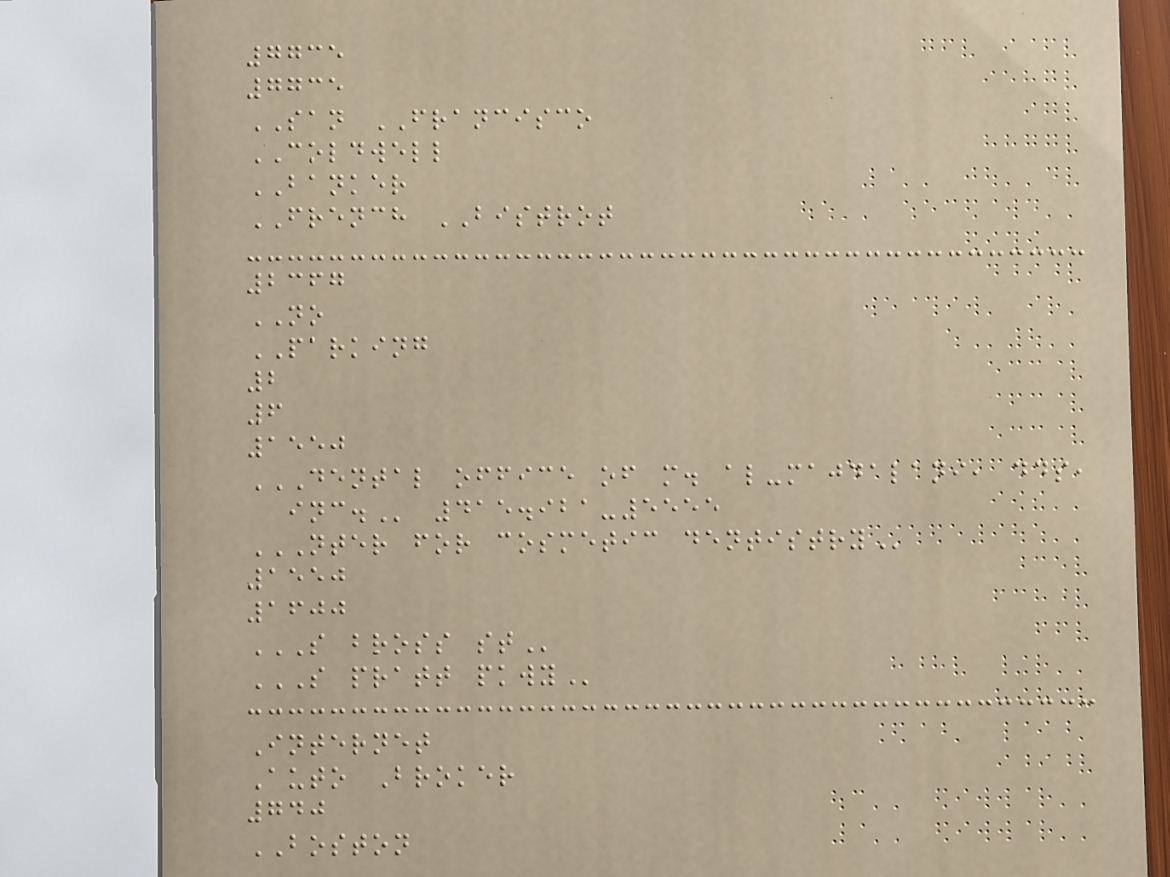7735
7735
SAN FRANCISCO
COLDWELL
BANKER
FRENCH BISTROT
2367
NO
PARKING
2
6
1550
DENTAL OFFICE OF M. AL-MAJDALANI, DDS,
INC. 415.921-5555
NTER FOR COSMETIC DENTISTRY
1550
1600
S BROSS ST
S PRATT PKWY
Internet
Auto Broker
740
BOSTON
